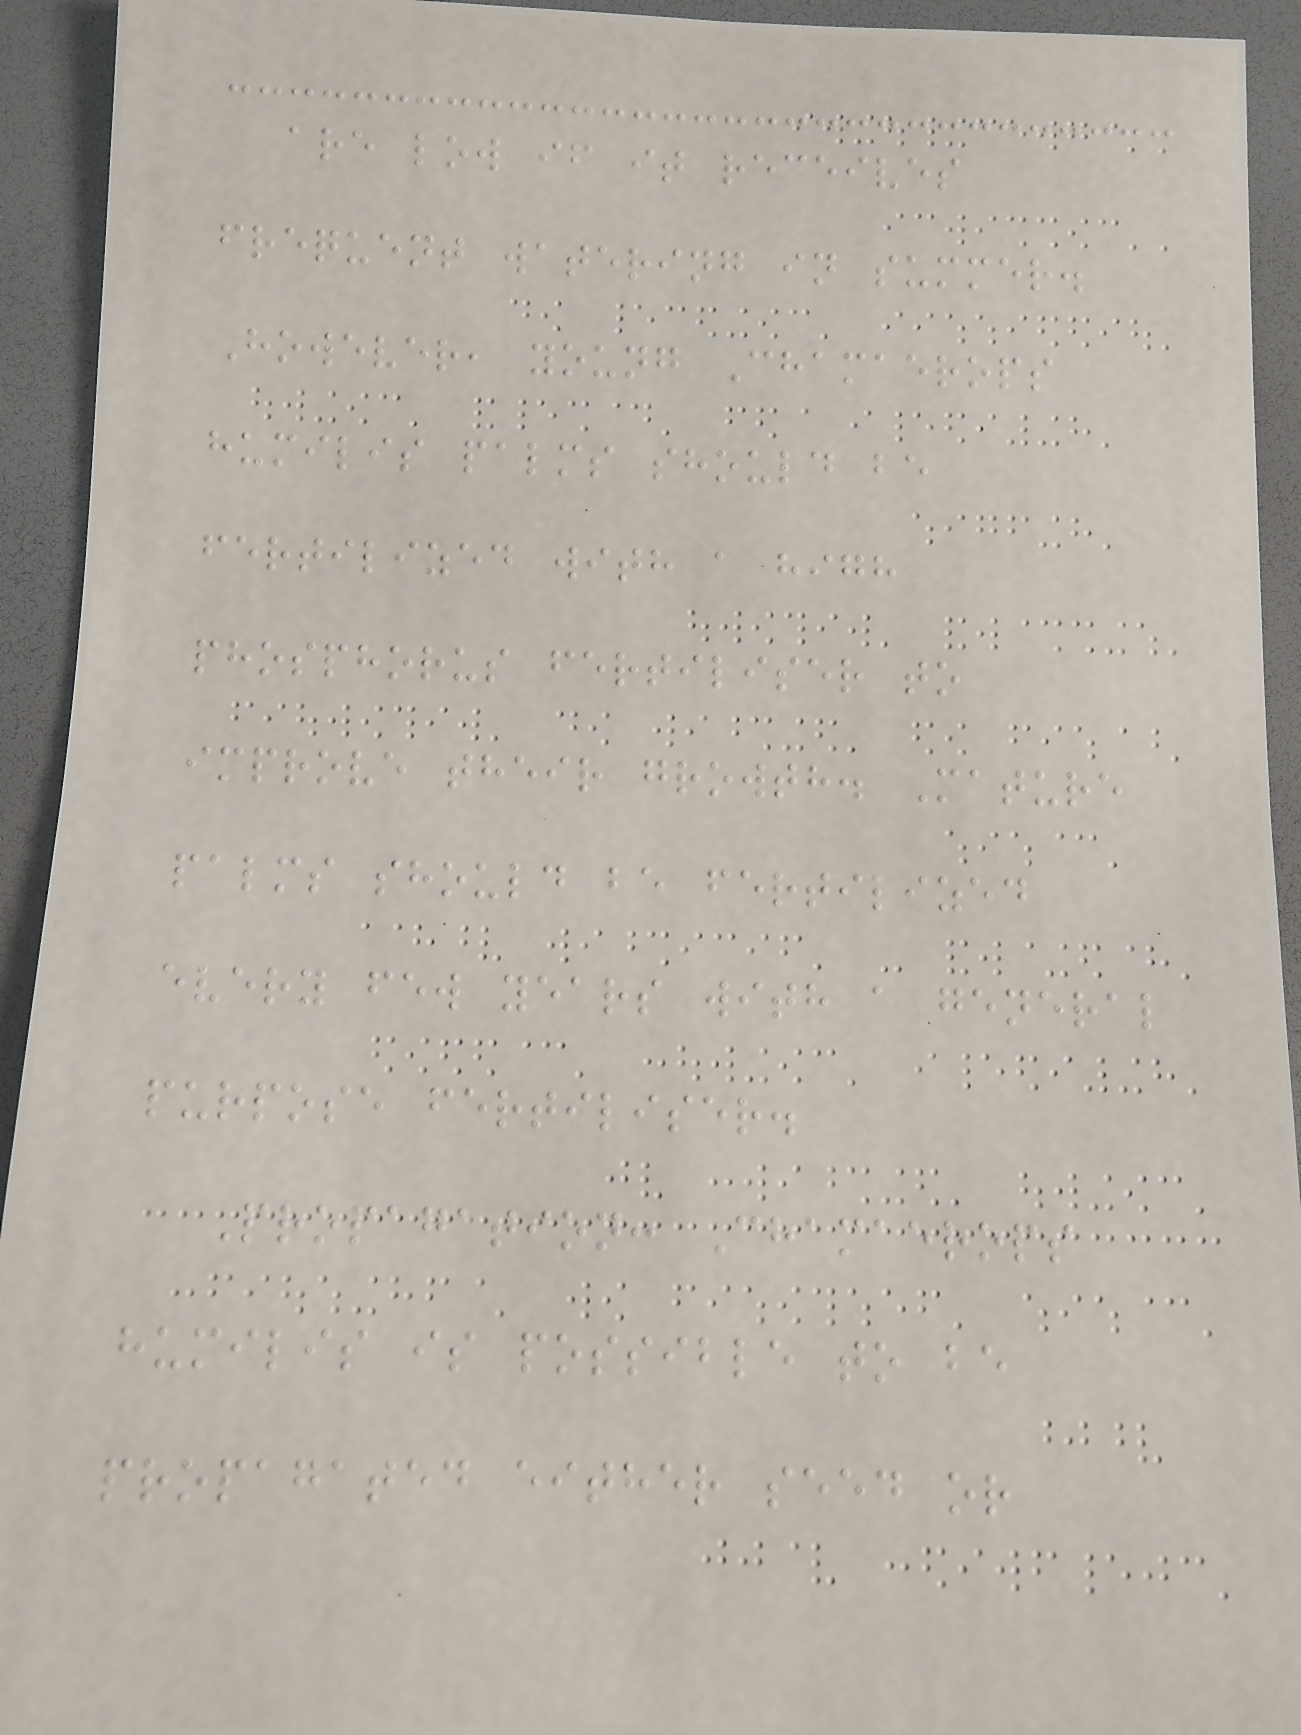are low if it receives
frequent watering in summer.
However, young Chamaerops
humilis palms should be
fertilized with a high
phosphorus fertiliser to
improve their growth. Mature
palms should be fertilized
every few years with a general
purpose fertiliser.
Propagation: Chamaerops
humilis is possible to be
propagated either seed or
